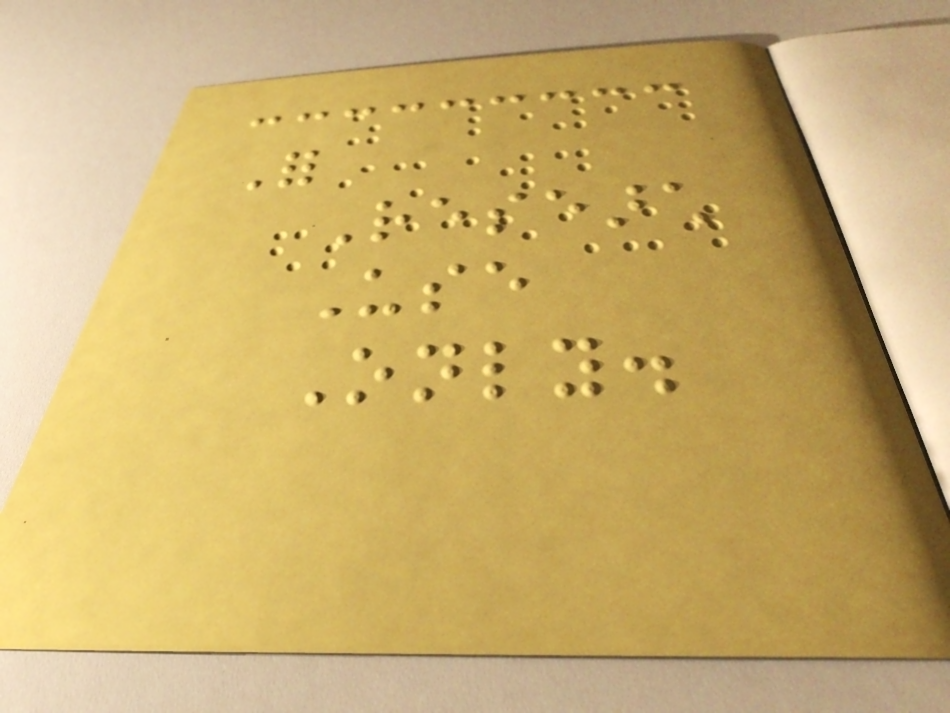For
Research
Use
Only.
